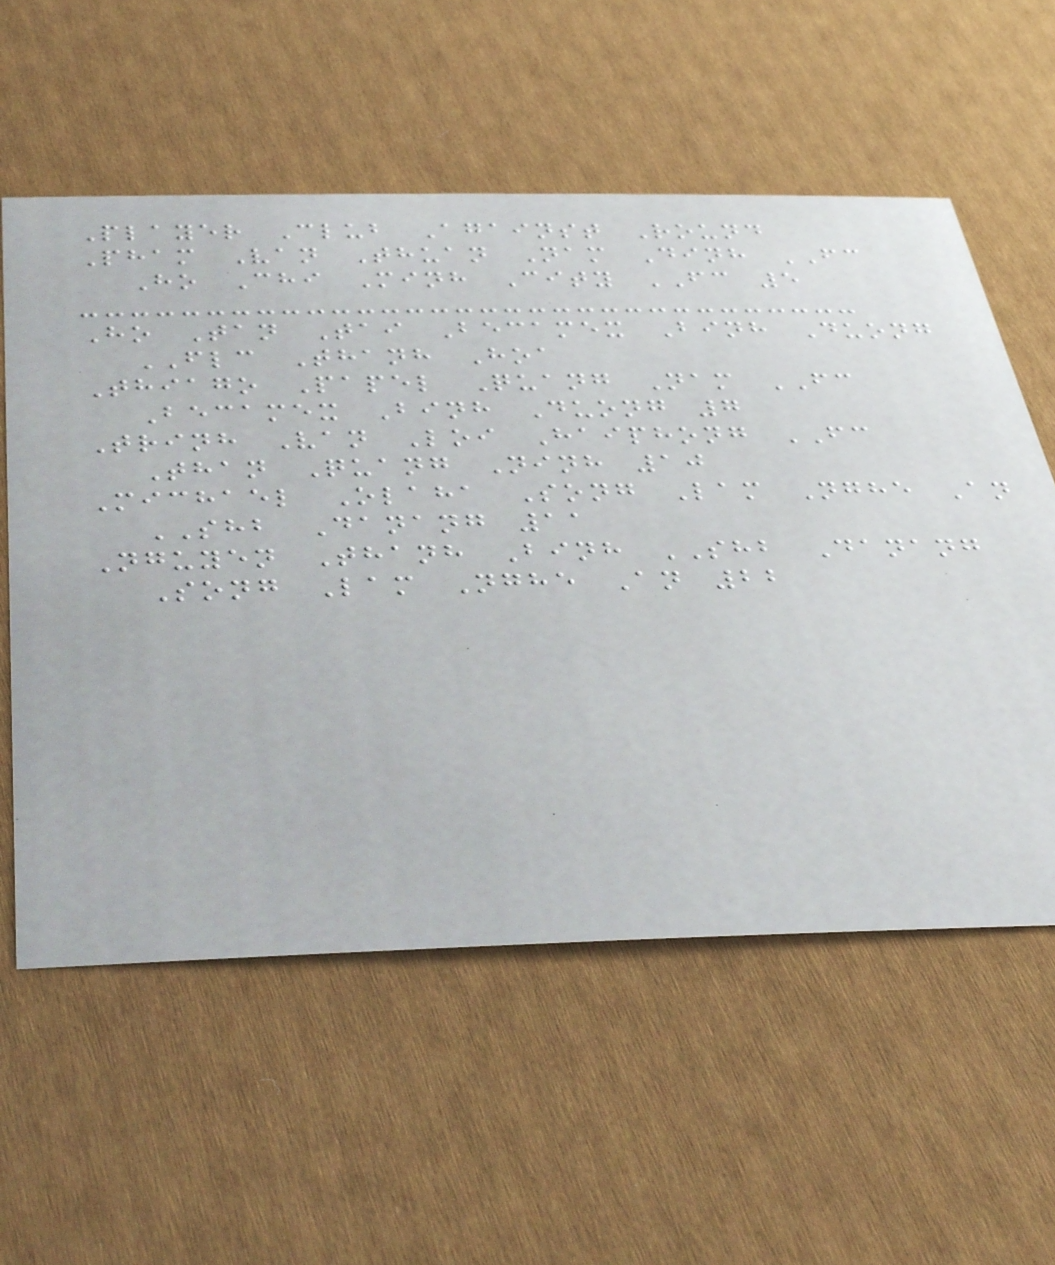Player Club Against Round
Pham Van Thuan Nam Dinh FC
Ho Chi Minh City FC 5
Ho Tan Tai Becamex Binh Duong
FLC Thanh Hoa
Thiago Papel Quang Nam FC
Becamex Binh Duong 7
Trinh Van Loi Haiphong FC
Than Quang Ninh 10
Michael Olaha Song Lam Nghe An
SHB Danang 11
Nguyen Thanh Binh SHB Danang
Song Lam Nghe An 22
